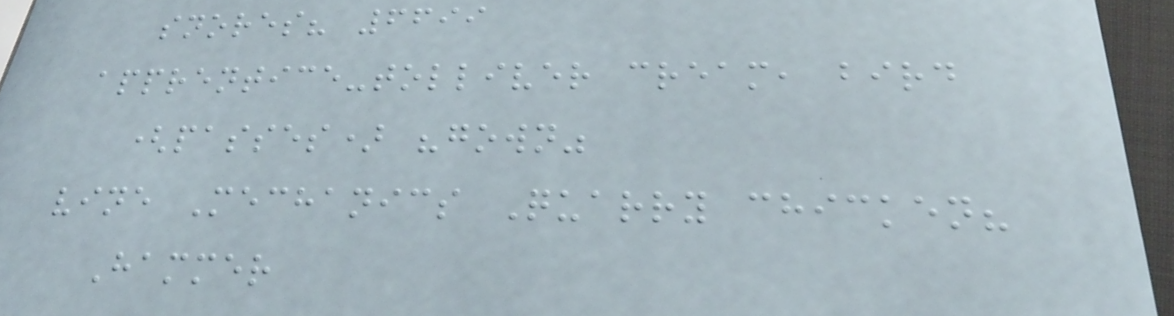snores? 6699
apprentice-tolliver cream, bird
(passes) "gown"
vine Mechanics Quarry chicken?
Hammer
